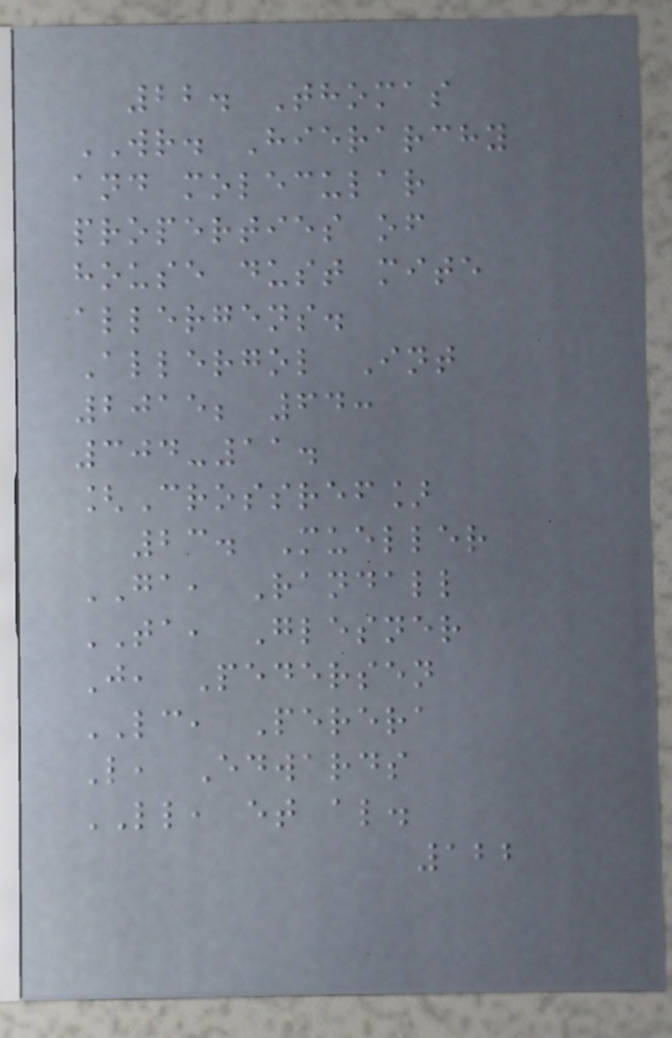22. Thomas
WR. Hierarchy
and molecular
properties of
house dust mite
allergens.
Allergol Int
2015; 64:
304-11.
[Crossref]
23. Mueller
GA, Randall
TA, Glesner
J, Pedersen
LC, Perera
L, Edwards
LL, et al.
122
